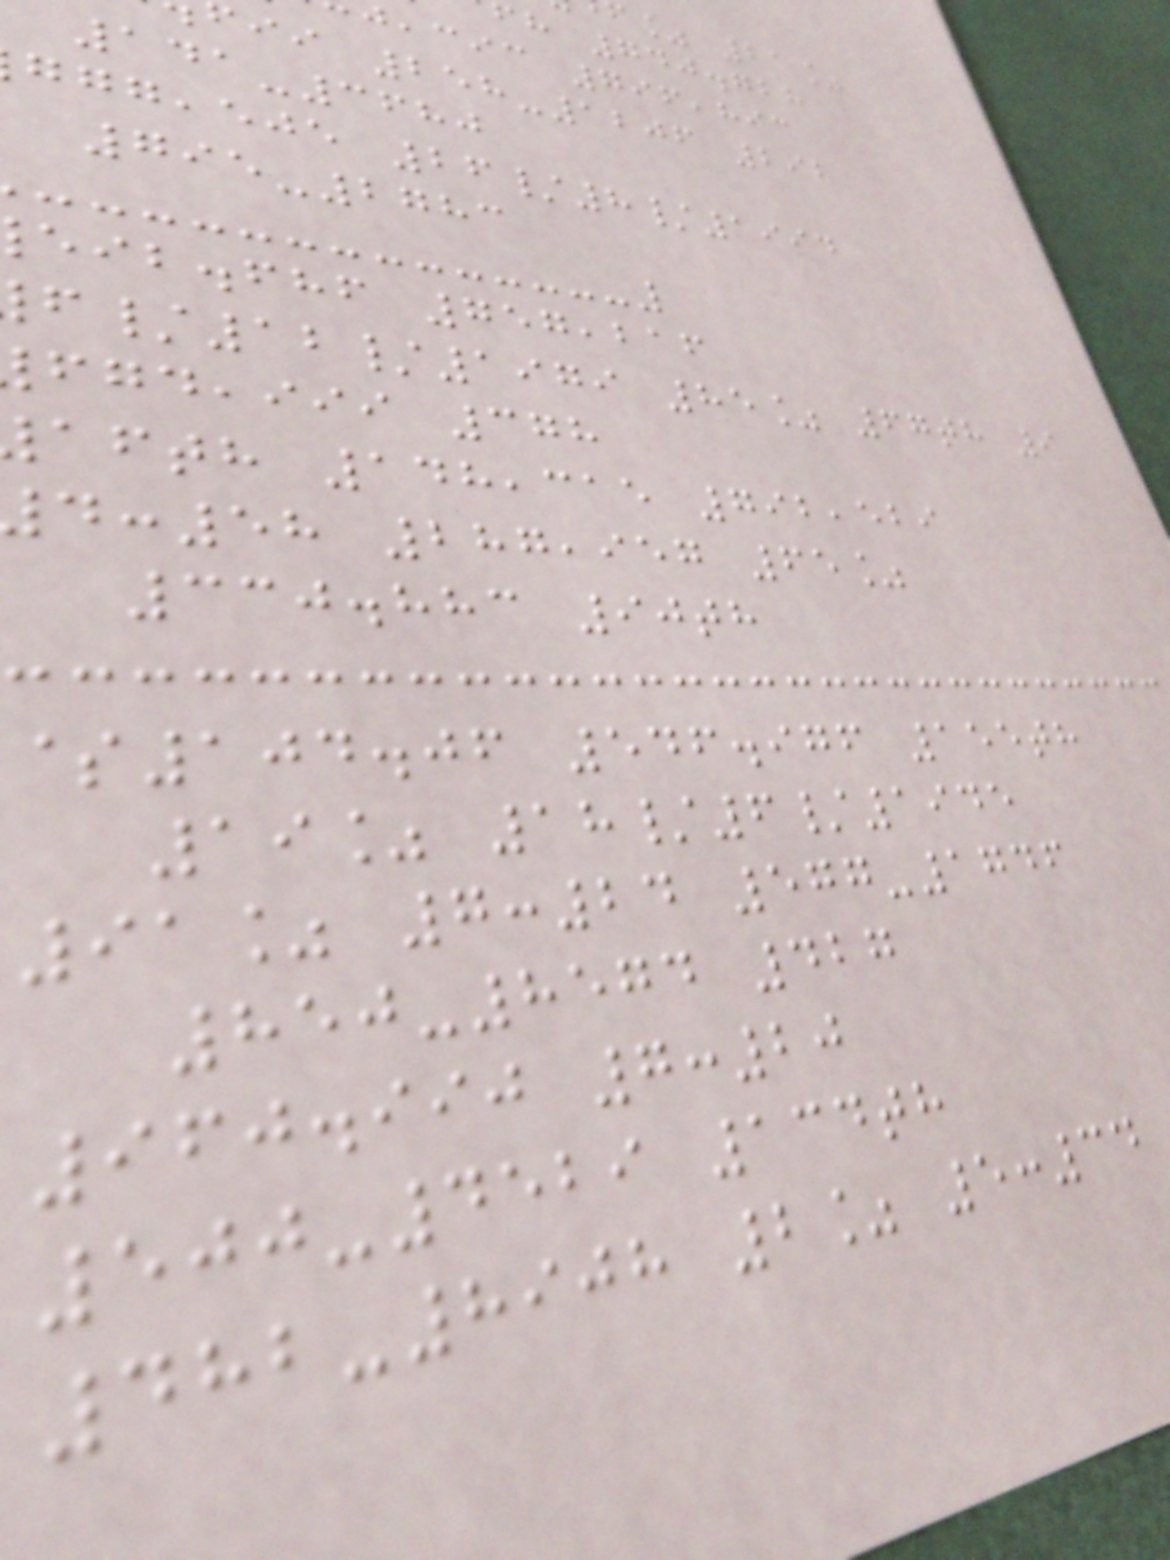% 21%
fh 740.728
,cic 796,893
ii 258-1206 292
141-3680
,eje 26/8/1994
795-2783
eib.fhf 757,216
/12/1979 85% 67th 9
,iii 378
afth 148,315 792,529
:58 287,957 65%
330.883 90th
$104.06 546.976 155th
19% 18/6/1945
91% 7:24 577-1746
850-8574 427
960.990 7:20
500-4529 134th
482-8908 2% 5:34
